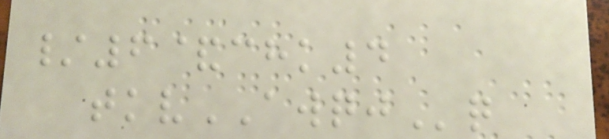/6&chk4
tkvAWQJq
